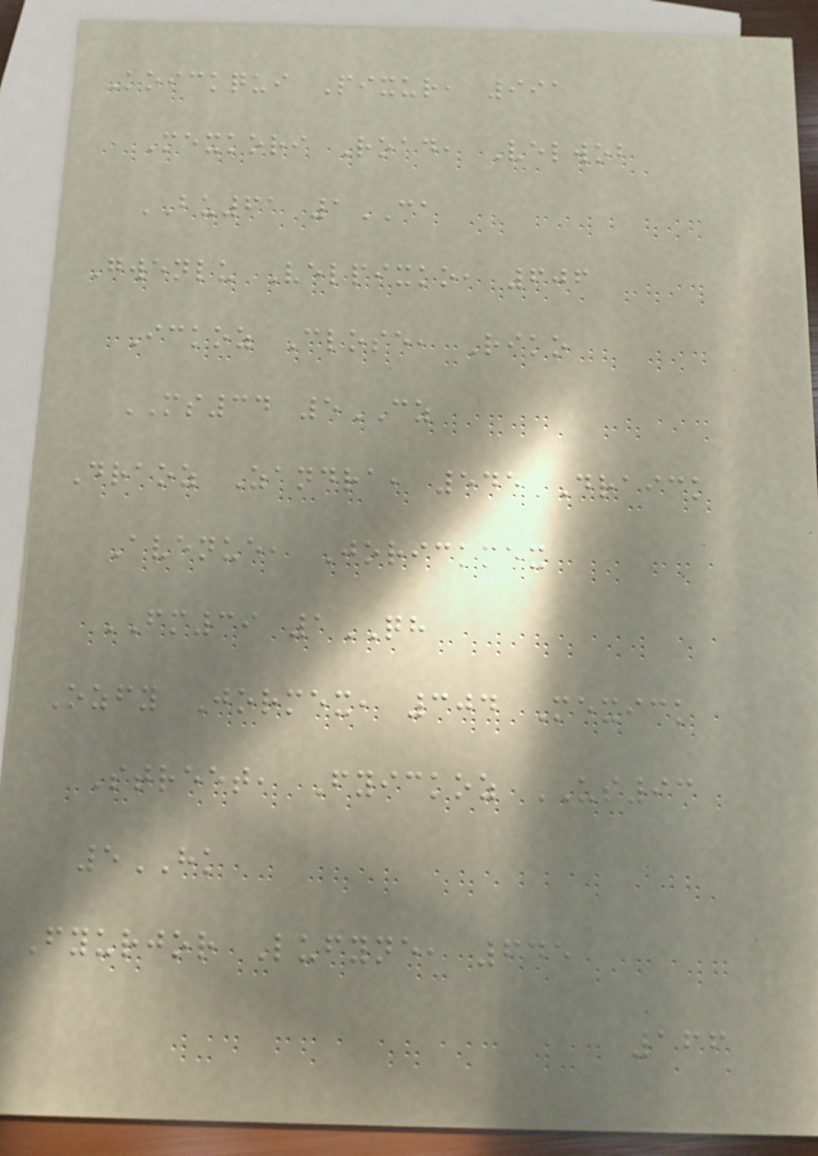Koickqui Pixur, 991
Mexkori Road, Velwob
BU61 1CA
Gwenlu Velpixko, 606
Ickoz Close, Riko
MS34 5CZ
Draoz Zandra, 545 Draick
Avenue, Jorickmex
FM39 1QH
Ozfy Jormex, 304 Mexick
Street, Fyickoz US93
5HK
Fyurjor Lufyne, 645
166
